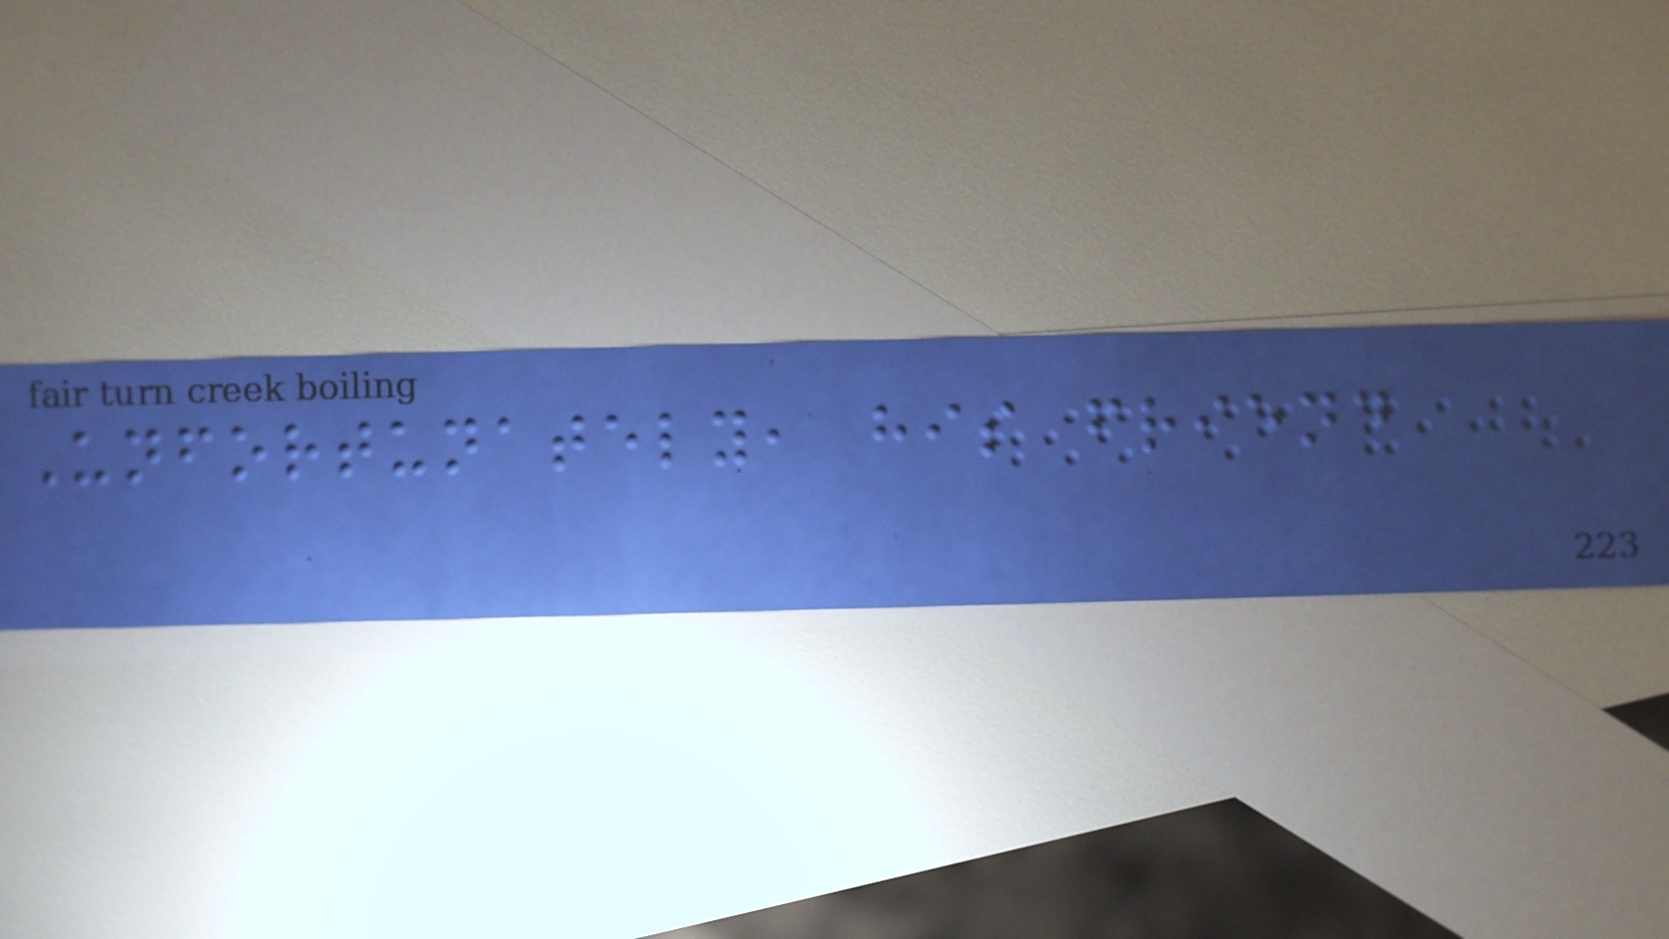Unfortunately, his friend
